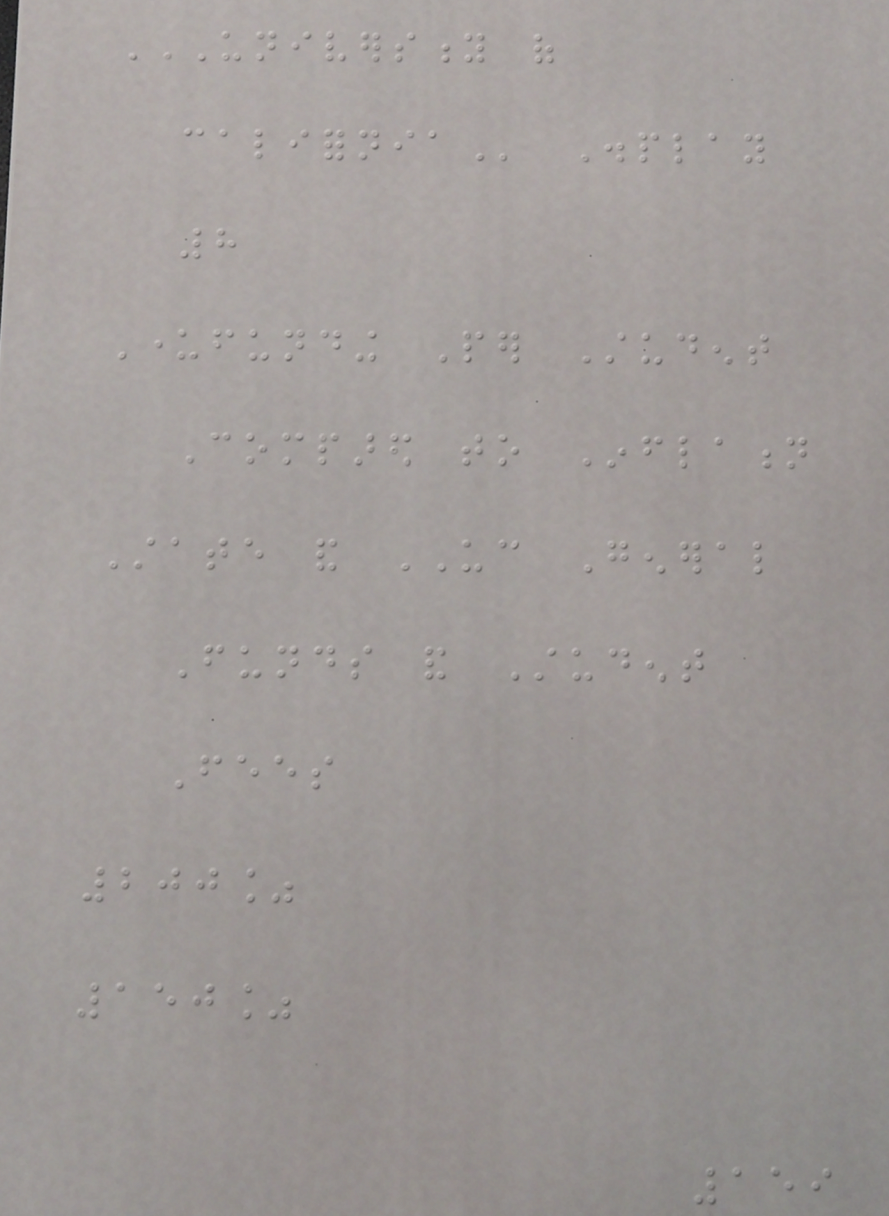UNIVERSITY OF
CALIFORNIA Display
8
Underfunding Per Student
Compared to Inflation
State and UC General
Funds and Student
Fees
200%
150%
159
